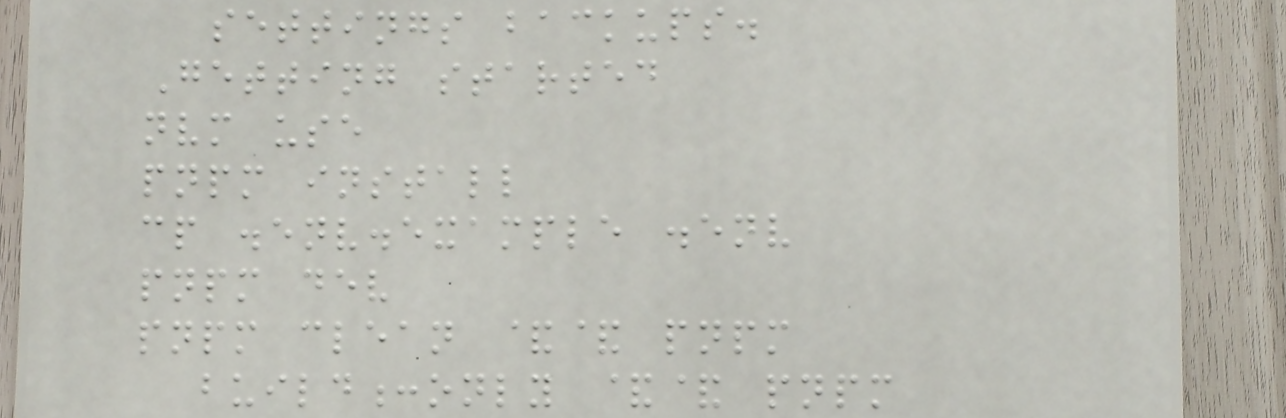settings backups.
Getting started
nvm use
pnpm install
cp .env.example .env
pnpm dev
pnpm clean && pnpm
build:only && pnpm
